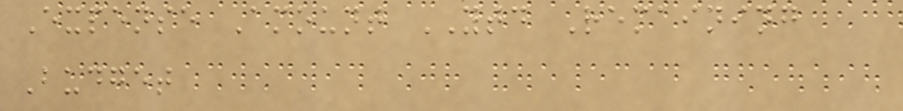Expense Amount YTD Remaining
Budget
